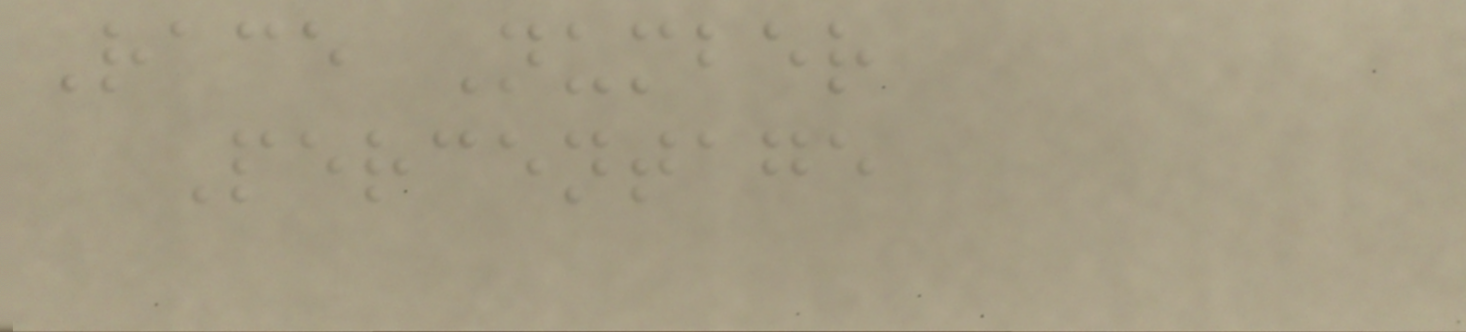Race Number
Percentage
